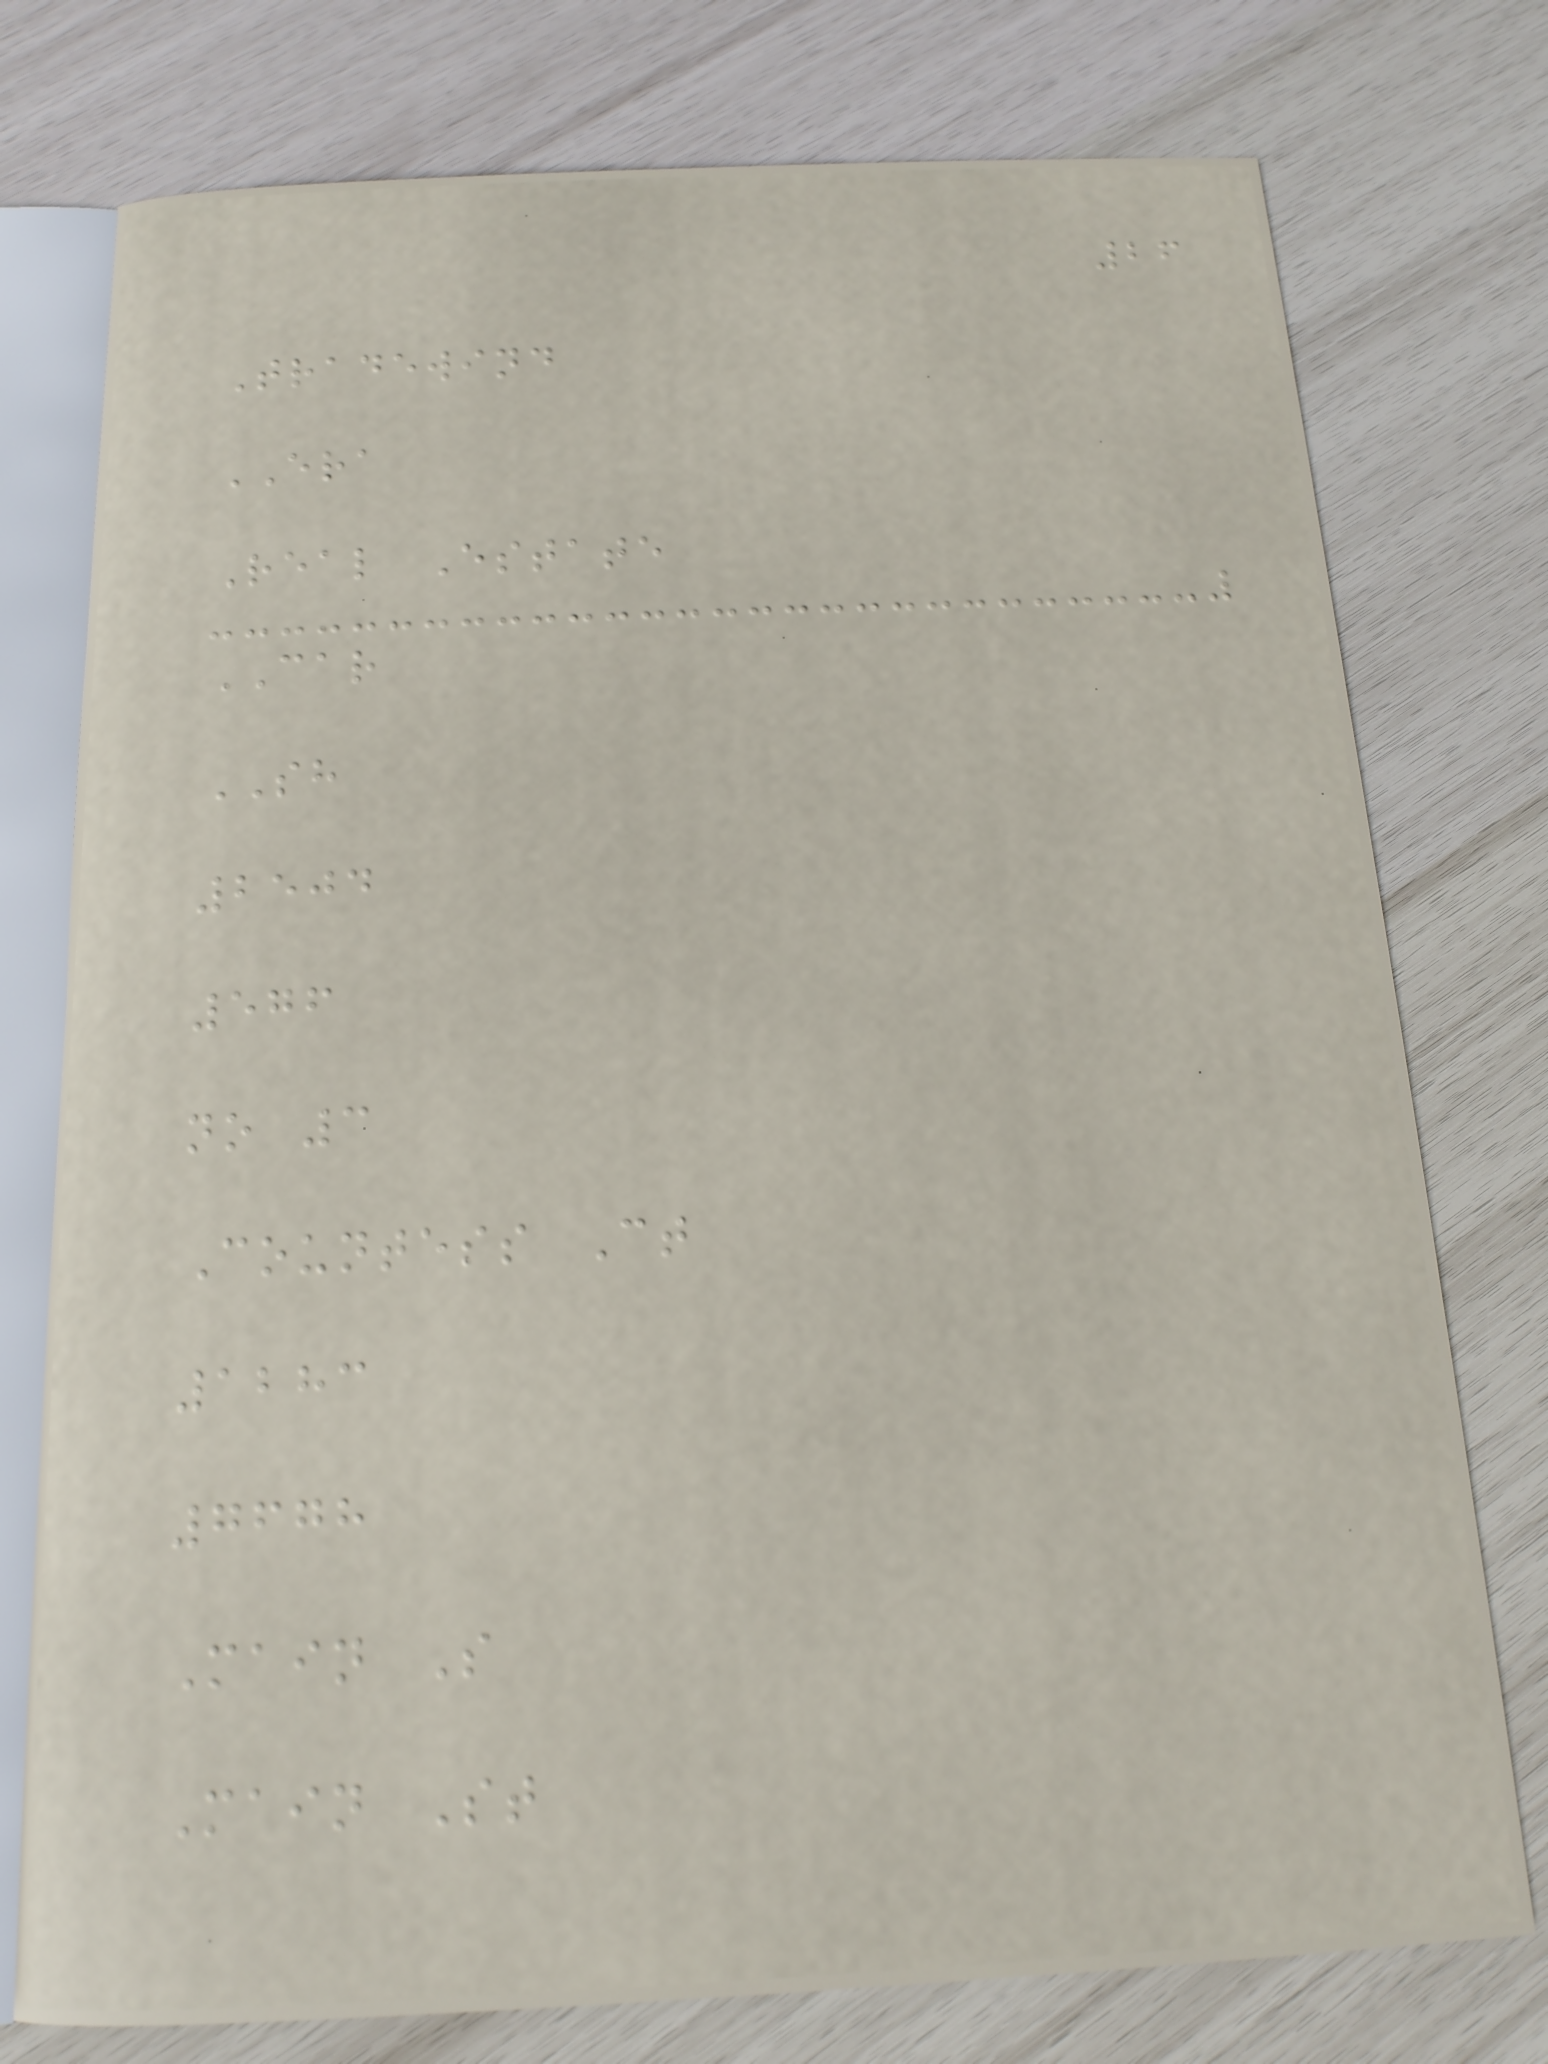26
Tradewind
ERA
Real Estate
CAR
SH
2504
576
no 3
Countess Ct
1283
7678
Main S
Main St
